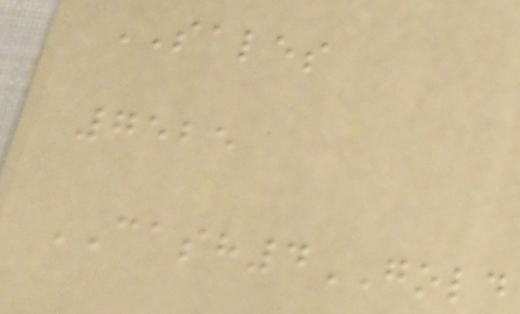SALES
7525
CASH4GOLD
